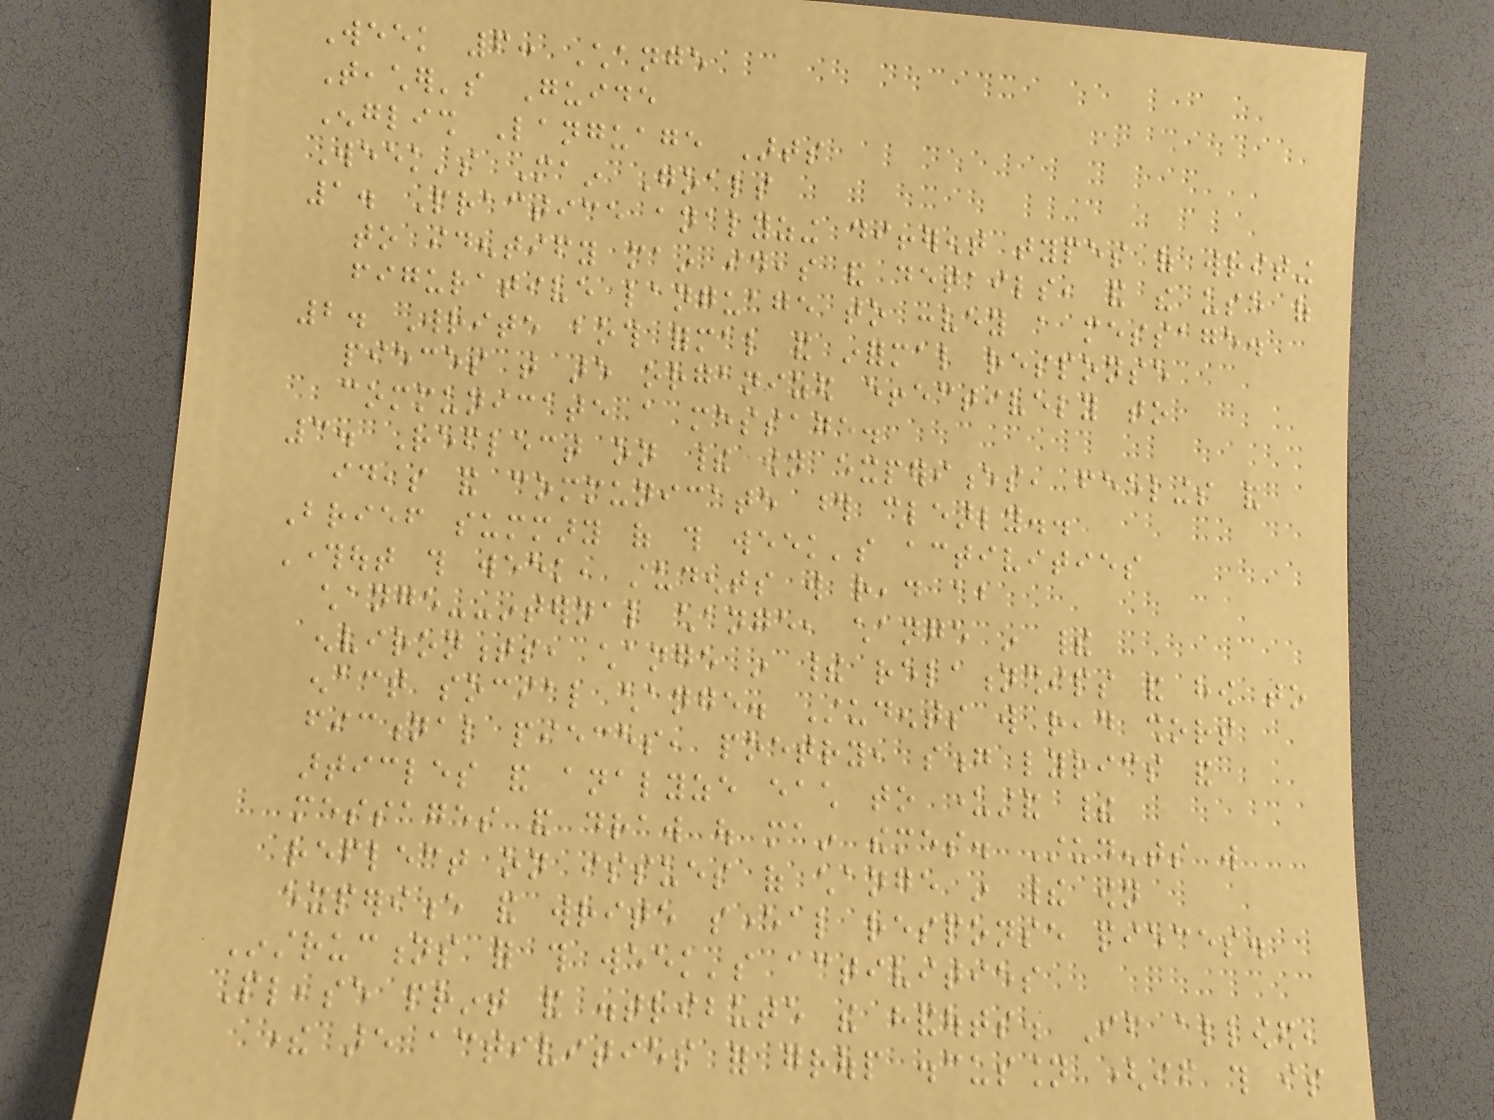Week 6: Change
Teacher's Guide
English Language Arts
Week's Main Goals
1. Practice analyzing different types of writing
to identify main ideas and details, and the use of
figurative language to convey a message.
2. Write both formal and informal response
pieces that are organized effectively to
communicate a message.
3. Reflect on their own experiences, feelings and
ideas and communicate those clearly..
Brief summary of this week's activities
Throughout this week, students will read about
change--internal change, change in their
environments, change in their relationships and how to
enact social change. Students will read short
fictional pieces, poetry, song lyrics and
articles and analyze each to understand their
messages and draw out main themes. Students will
reflect on issues of change in their own
experience and write several response pieces.
Instructions for this week's activities
Please print and distribute the handouts. If allowed,
there are activities for group discussion (if this is
